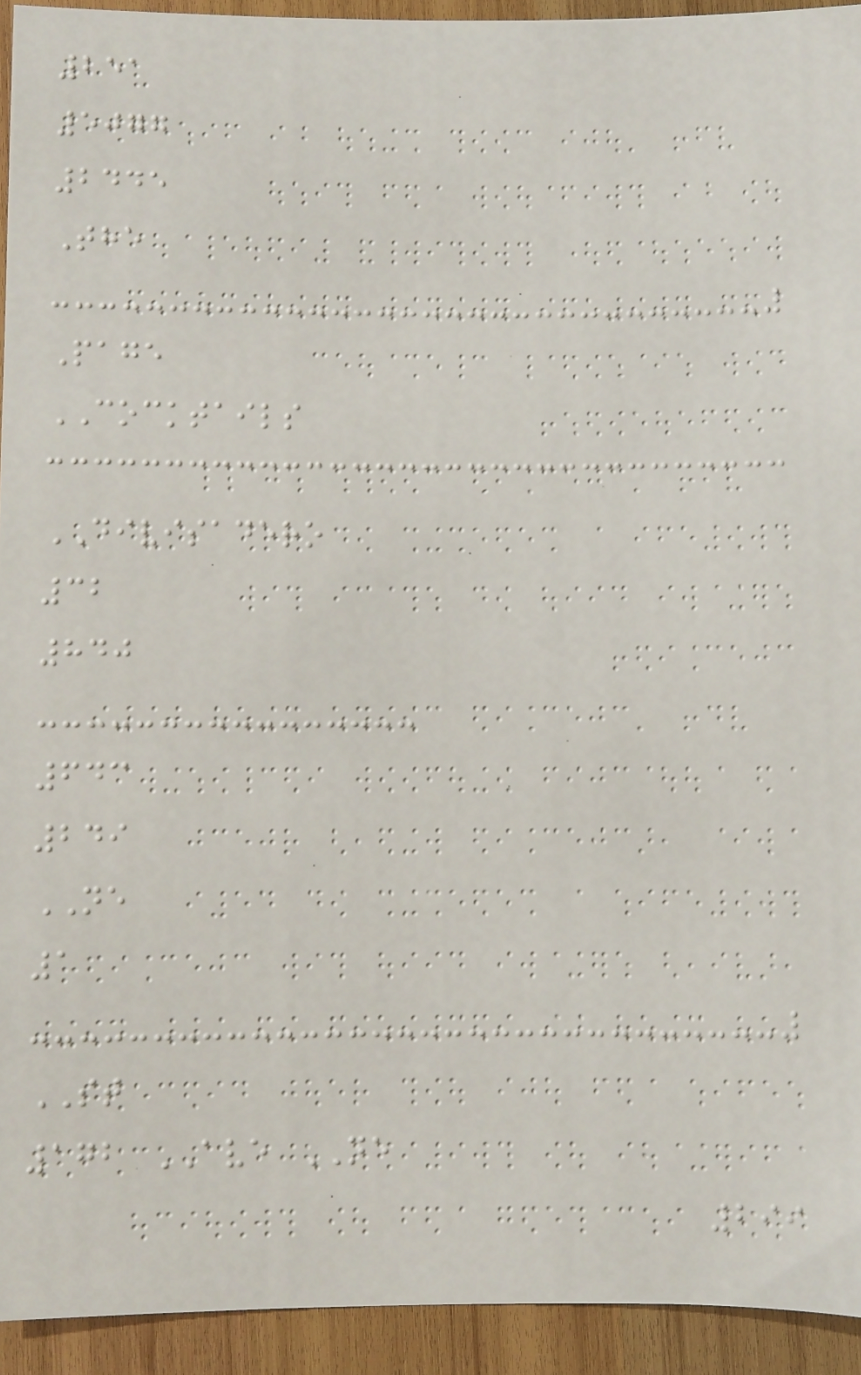251
5077
2445
The
Page
COCKTAILS
DIVISADERO
32
840
643
249
NE
1
ST
172 AVE NE
299
